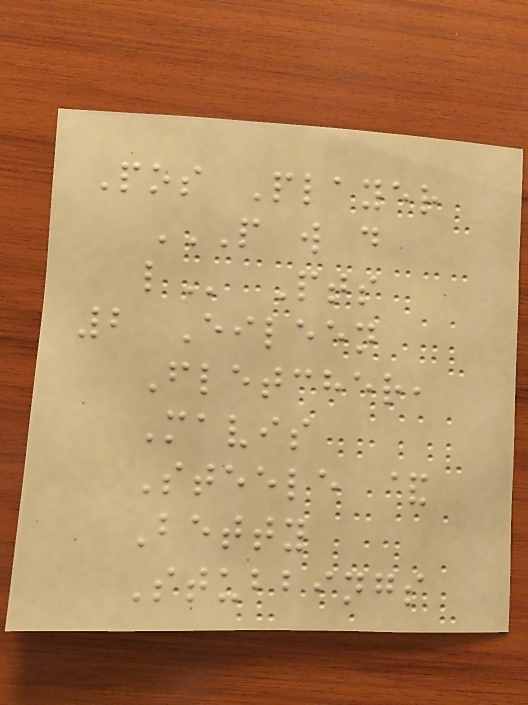Pos Player
P W D
L Pts
2 Eileen
Fletcher,
Mavis
Steele &
Betty
Stubbings
